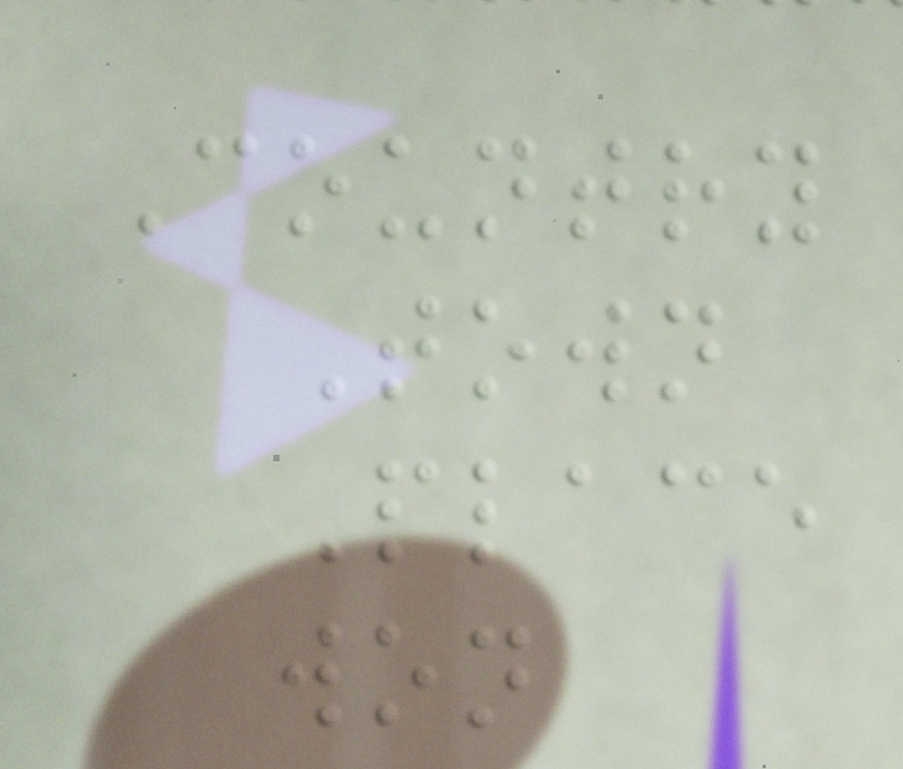Country
Town
Place
won
